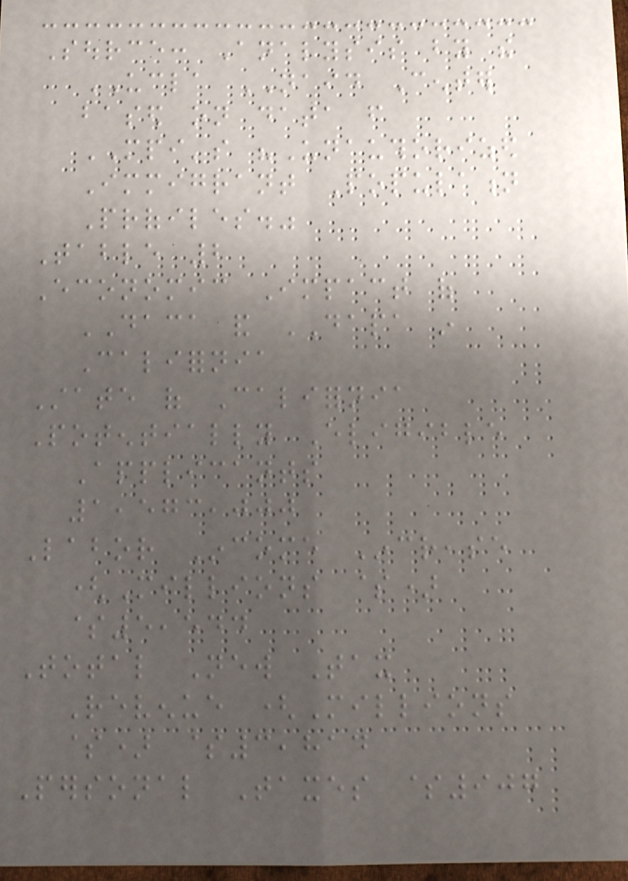Source: Analysis by the
UCLA NAID Center
based on data from
MPI's "Unauthorized
Immigrant Population
Profiles."
Table 2
Economic Impact of
DACA and DAPA in
California
State of California
Potentially Eligible
Applicants
1,573,000
Labor Income Increase
(Millions $)
$5,544
Total New Tax
Revenue (Millions
$) $3,814
Personal Taxes $907
